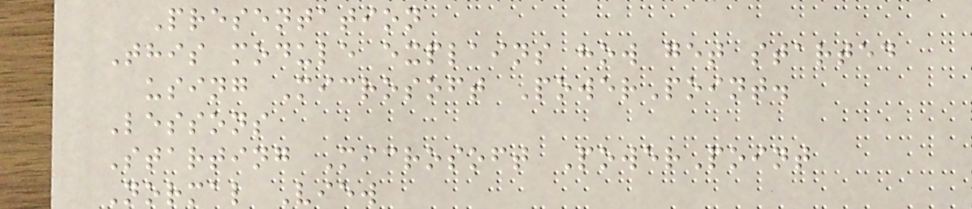Presentation
This module explains how get started
using Microsoft PowerPoint.
Lessons
Starting Microsoft PowerPoint
Normal View
